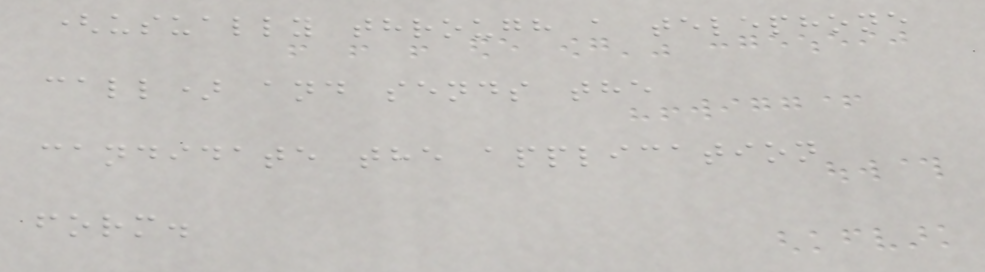(usually through a telephone
call) and sends the
candidate the application
form.
